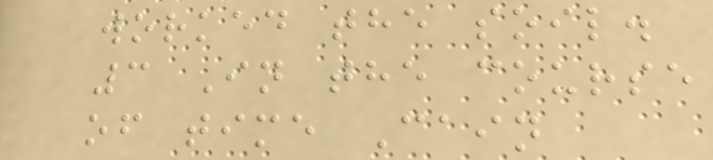worked the soil.
3 In the course
of time Cain
